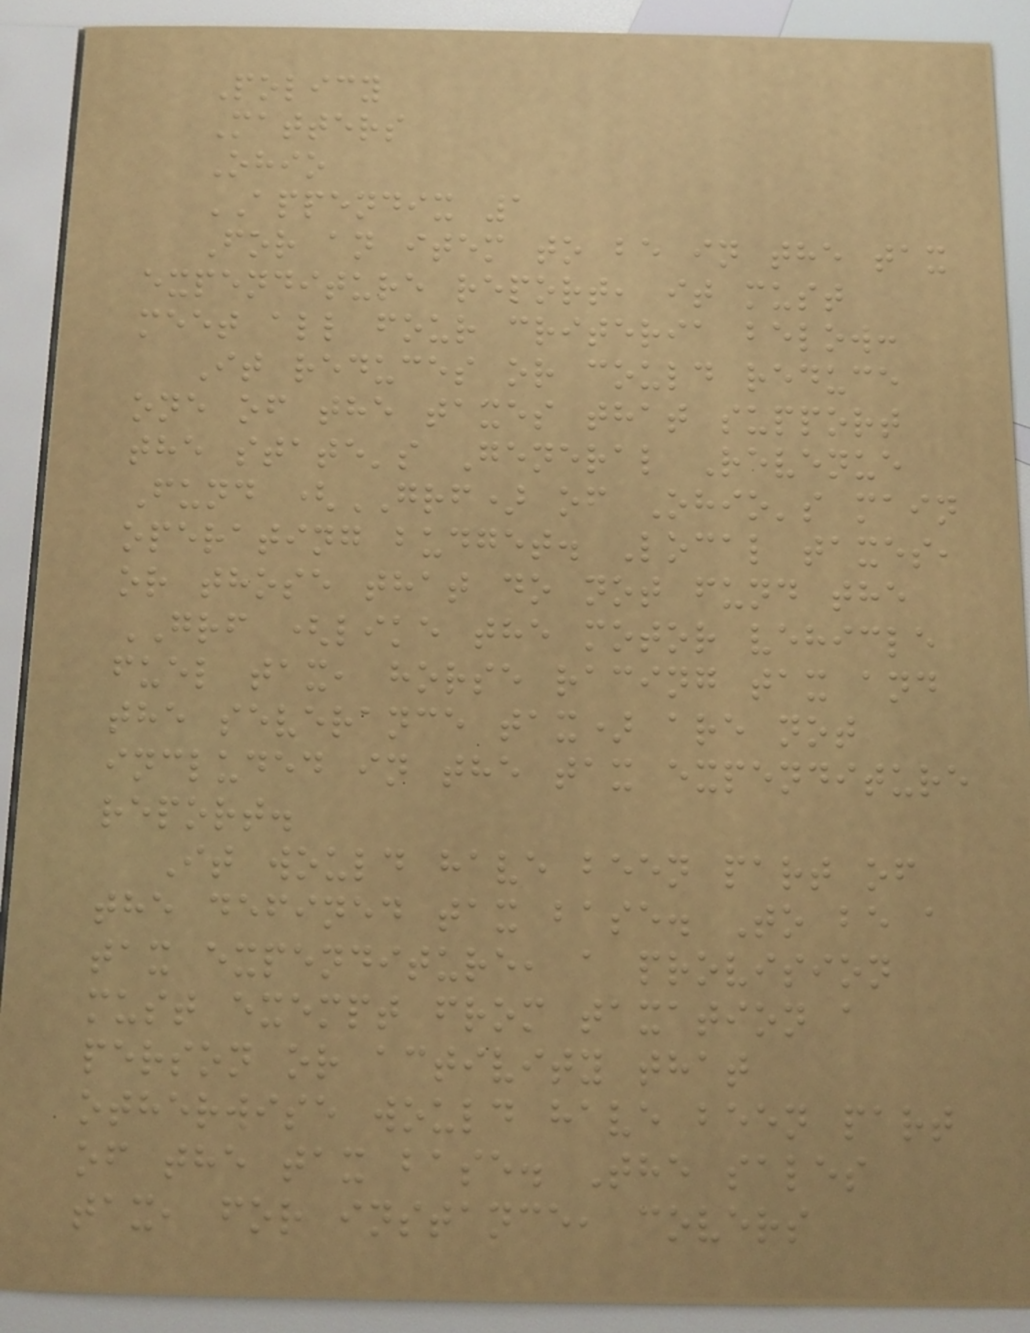Policy
Matters
Ohio
APPENDIX 1
For an item to be in the tax
expenditure report, it must
meet all four criteria below:
It reduces or could reduce
one of the taxes that support
the state's General Revenue
Fund (GRF) of Ohio's main
operating budget. Local taxes,
or those that do not fund the
GRF (like the motor vehicle
fuel tax, horse racing tax and
the severance tax) are not
included in the tax expenditure
report.
It would have been part of
the defined tax base. To be a
tax expenditure, a provision
must exempt from taxation a
person or activity that
otherwise would have been part
of the tax base. The sales
tax, for instance, covers
